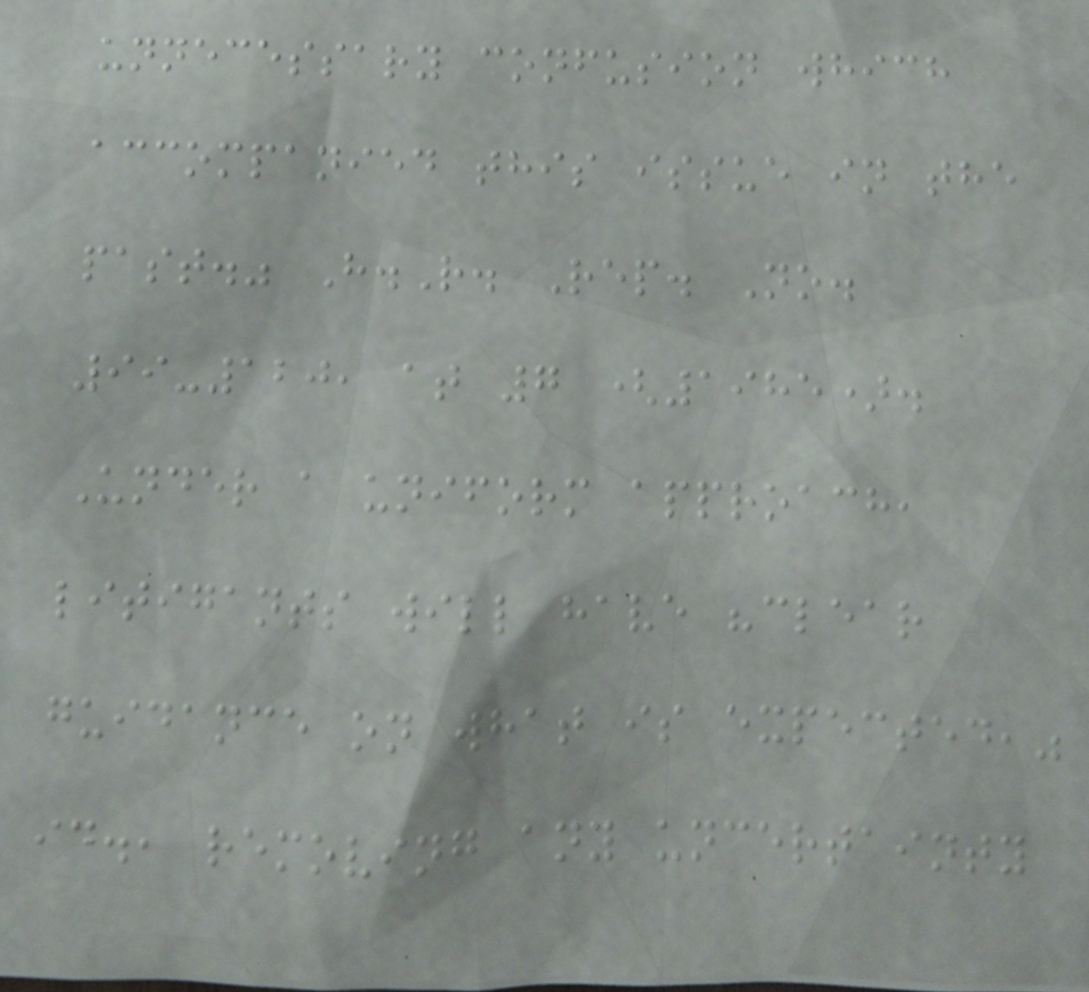unnecessary confusion which
accompanied this issue in the
past." H.R. Rep. No.
99-120, at 7 (1985).
Under a uniform approach,
litigants will have "clear
guidance on what is expected,"
id., removing any uncertainty
